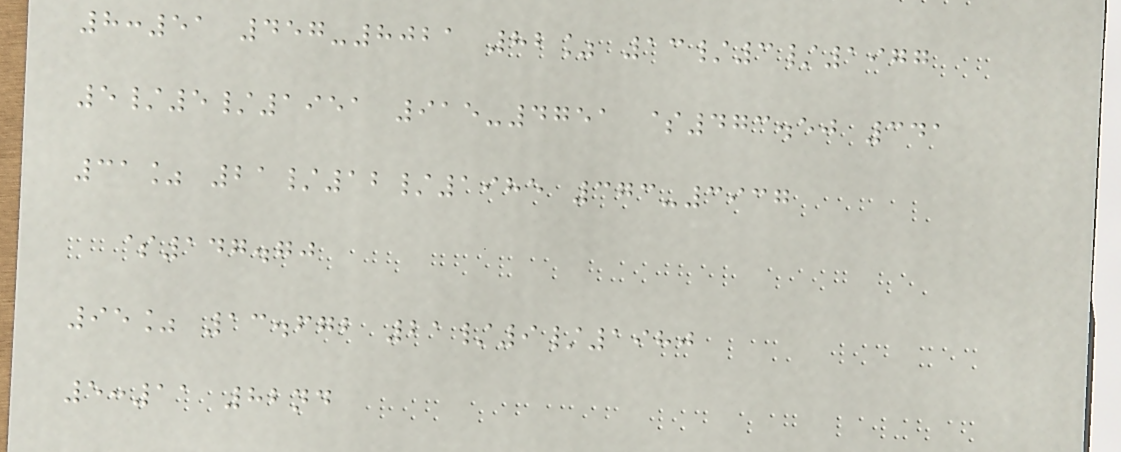8:51 457-8021 82% 13/3/1977
5/5/1951 915-4751 $473.50 341
31% 21/12/1985 373-3937
$147.70
95% 13.672 21/9/1980
5:11 82nd
